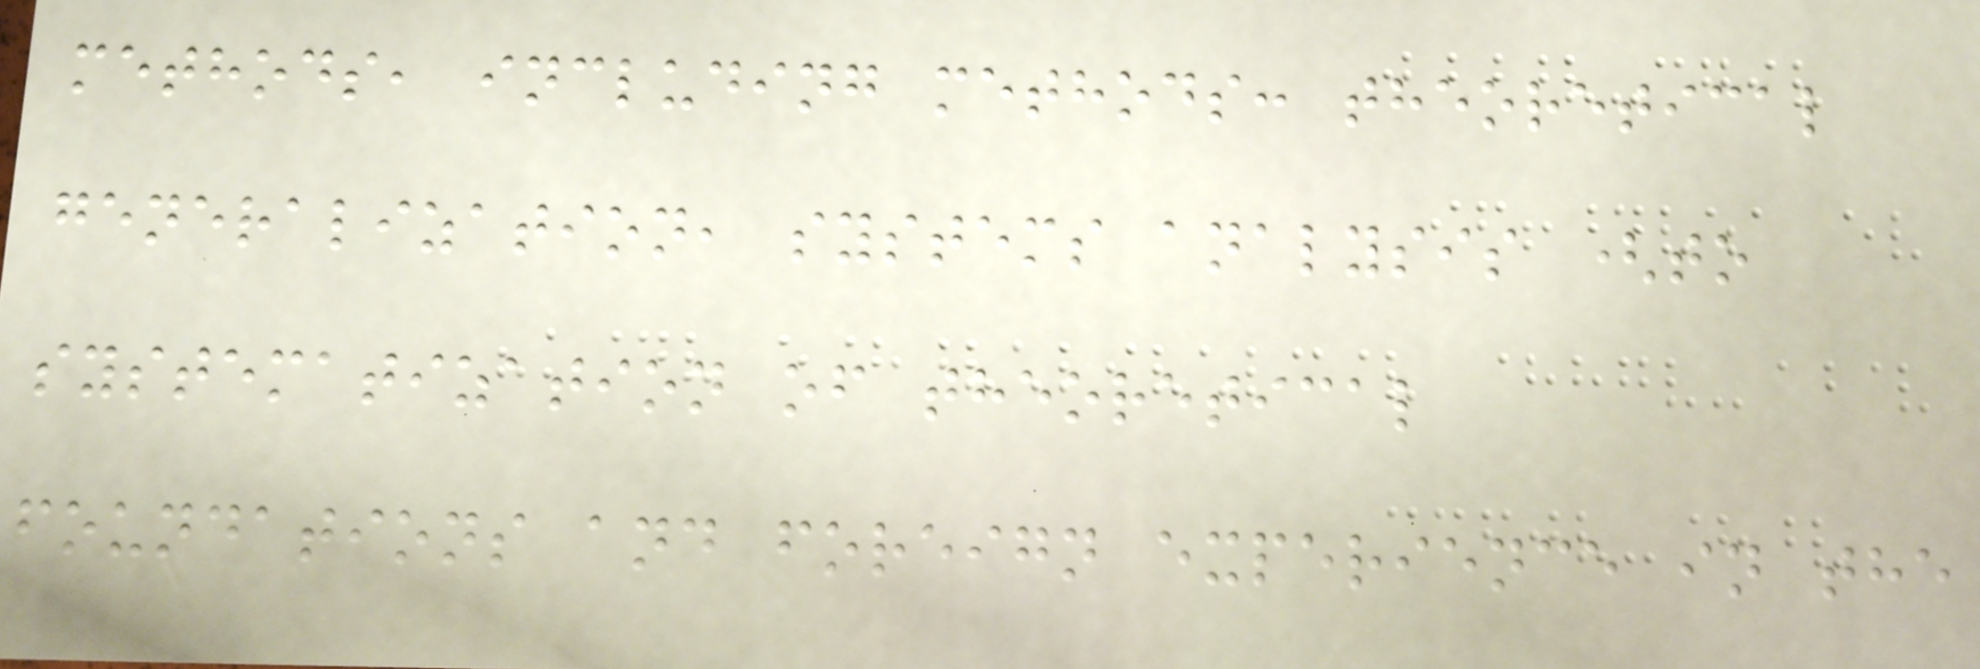methods, including methods: theoretical
generalization, systems analysis (to
systematization of theoretical
foundations and foreign experience in the
